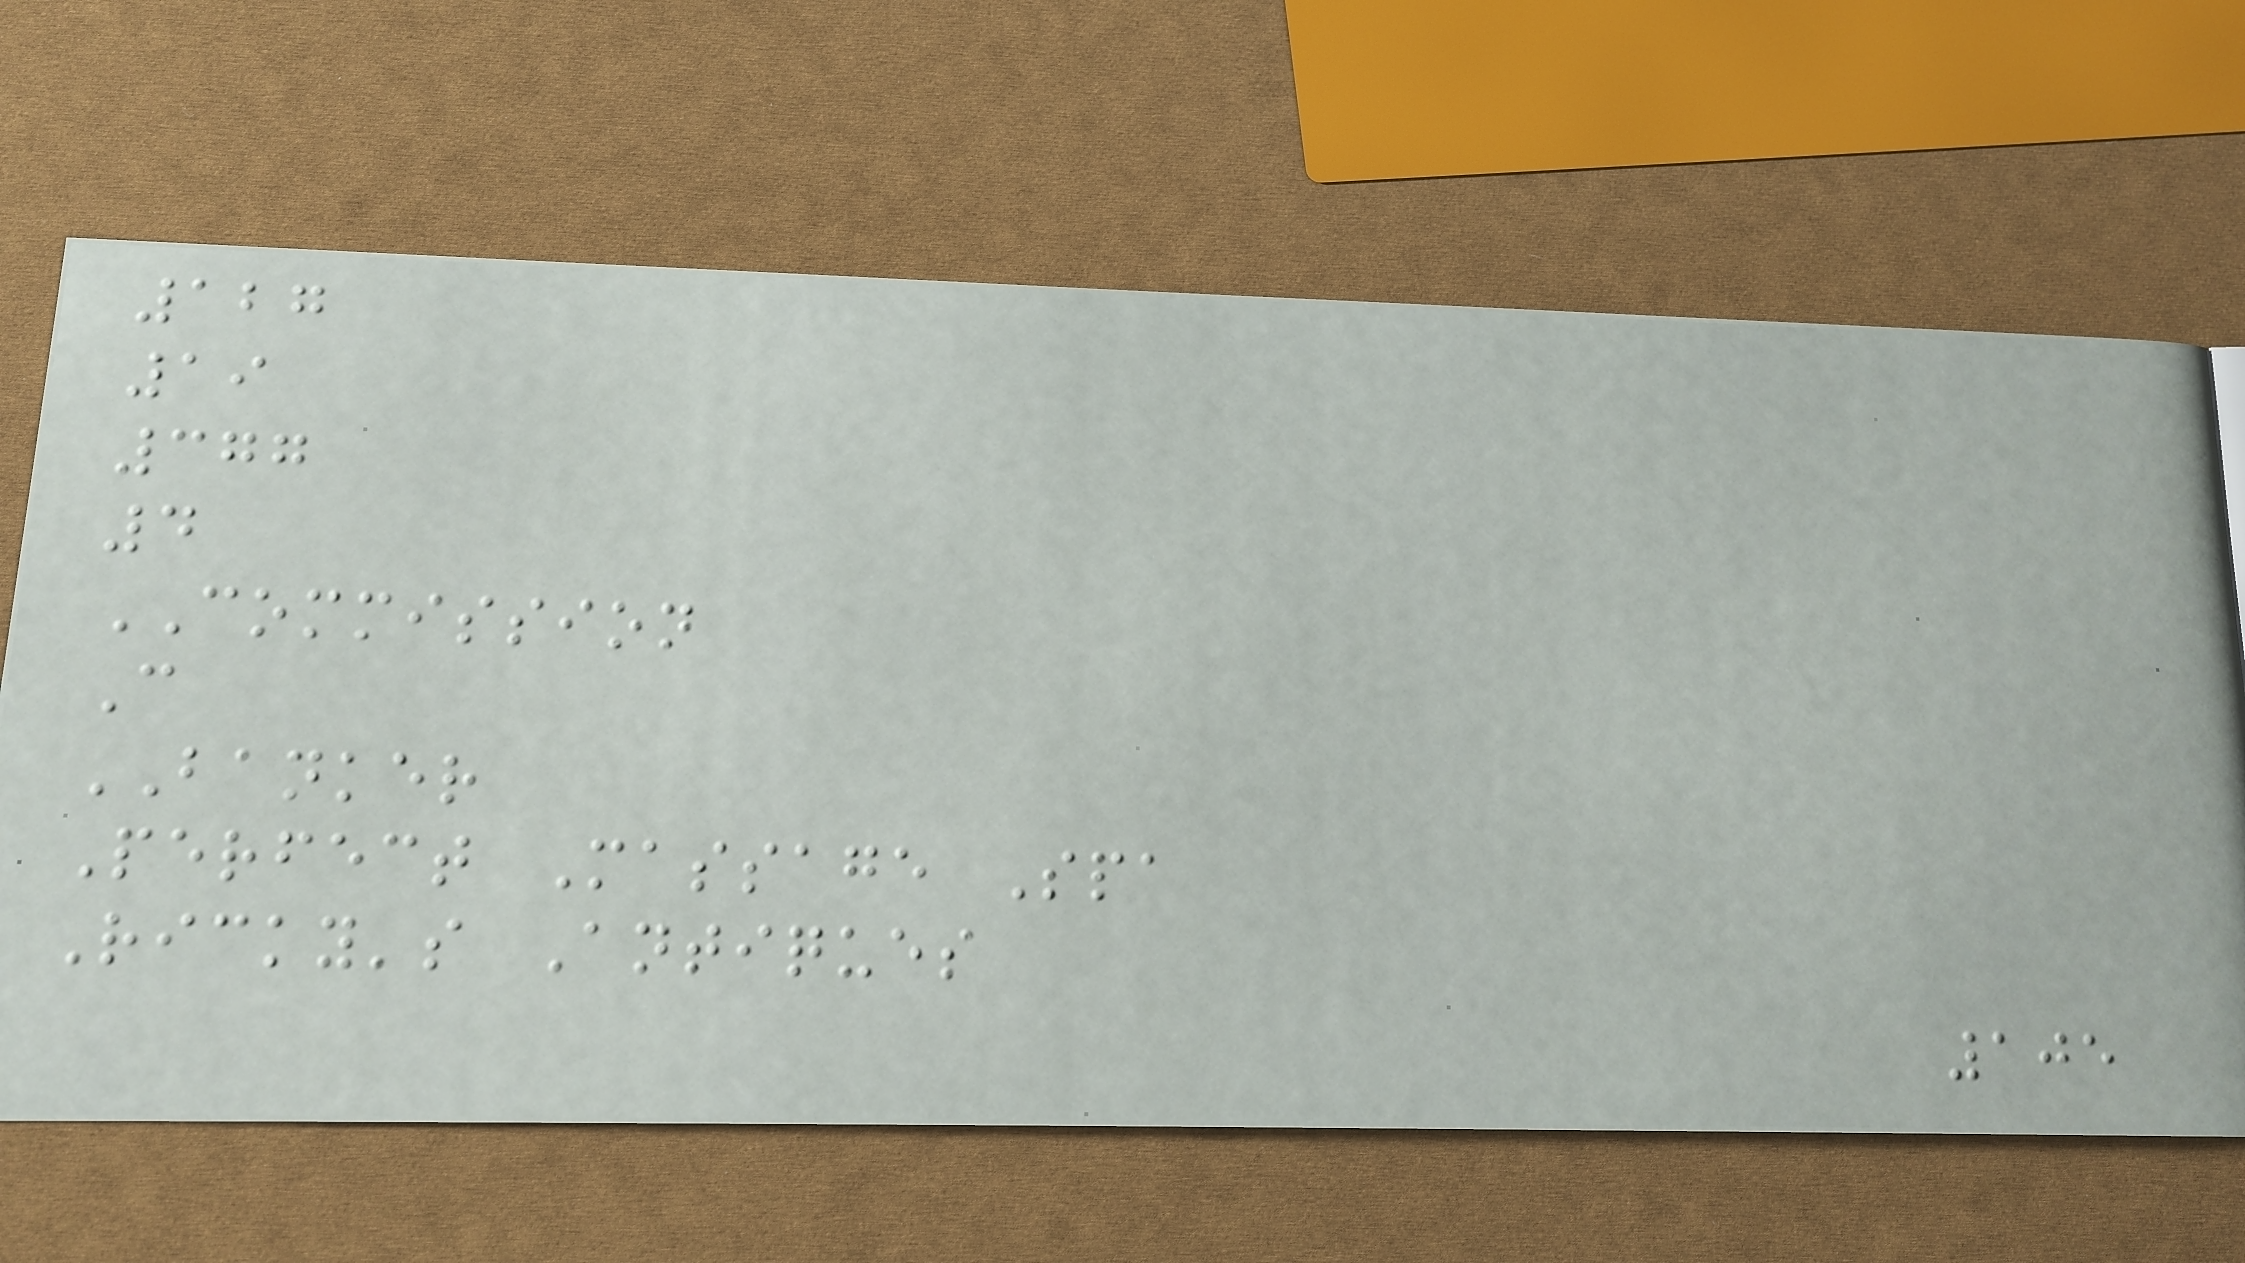127
19
377
4
COMMISSION
C
BANKER
Perfect Massage Spa
Ricky's Antiques
105
